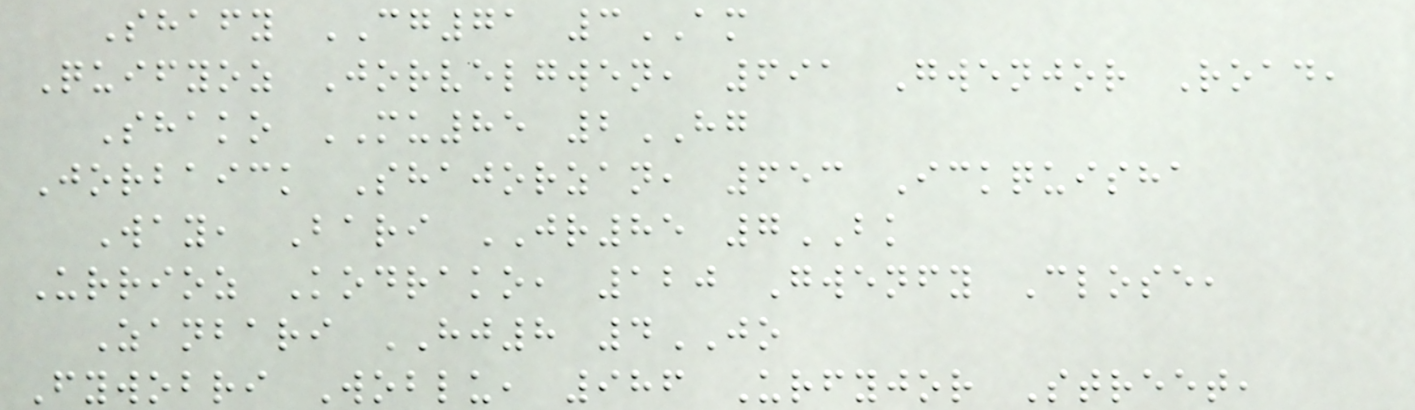Shafy CG71 3AM
Quifyoz Jorvelgwen, 691 Gwenjor Road,
Shako MU85 2HG
Jorbaick Shajorzan, 653 Ickquisha
Way, Bari JR85 7BK
Urrioz Kodrako, 120 Gwenfy Close,
Zanbari HJ8 4JO
Fywobri Woblu, 986 Urfyjor Street,
